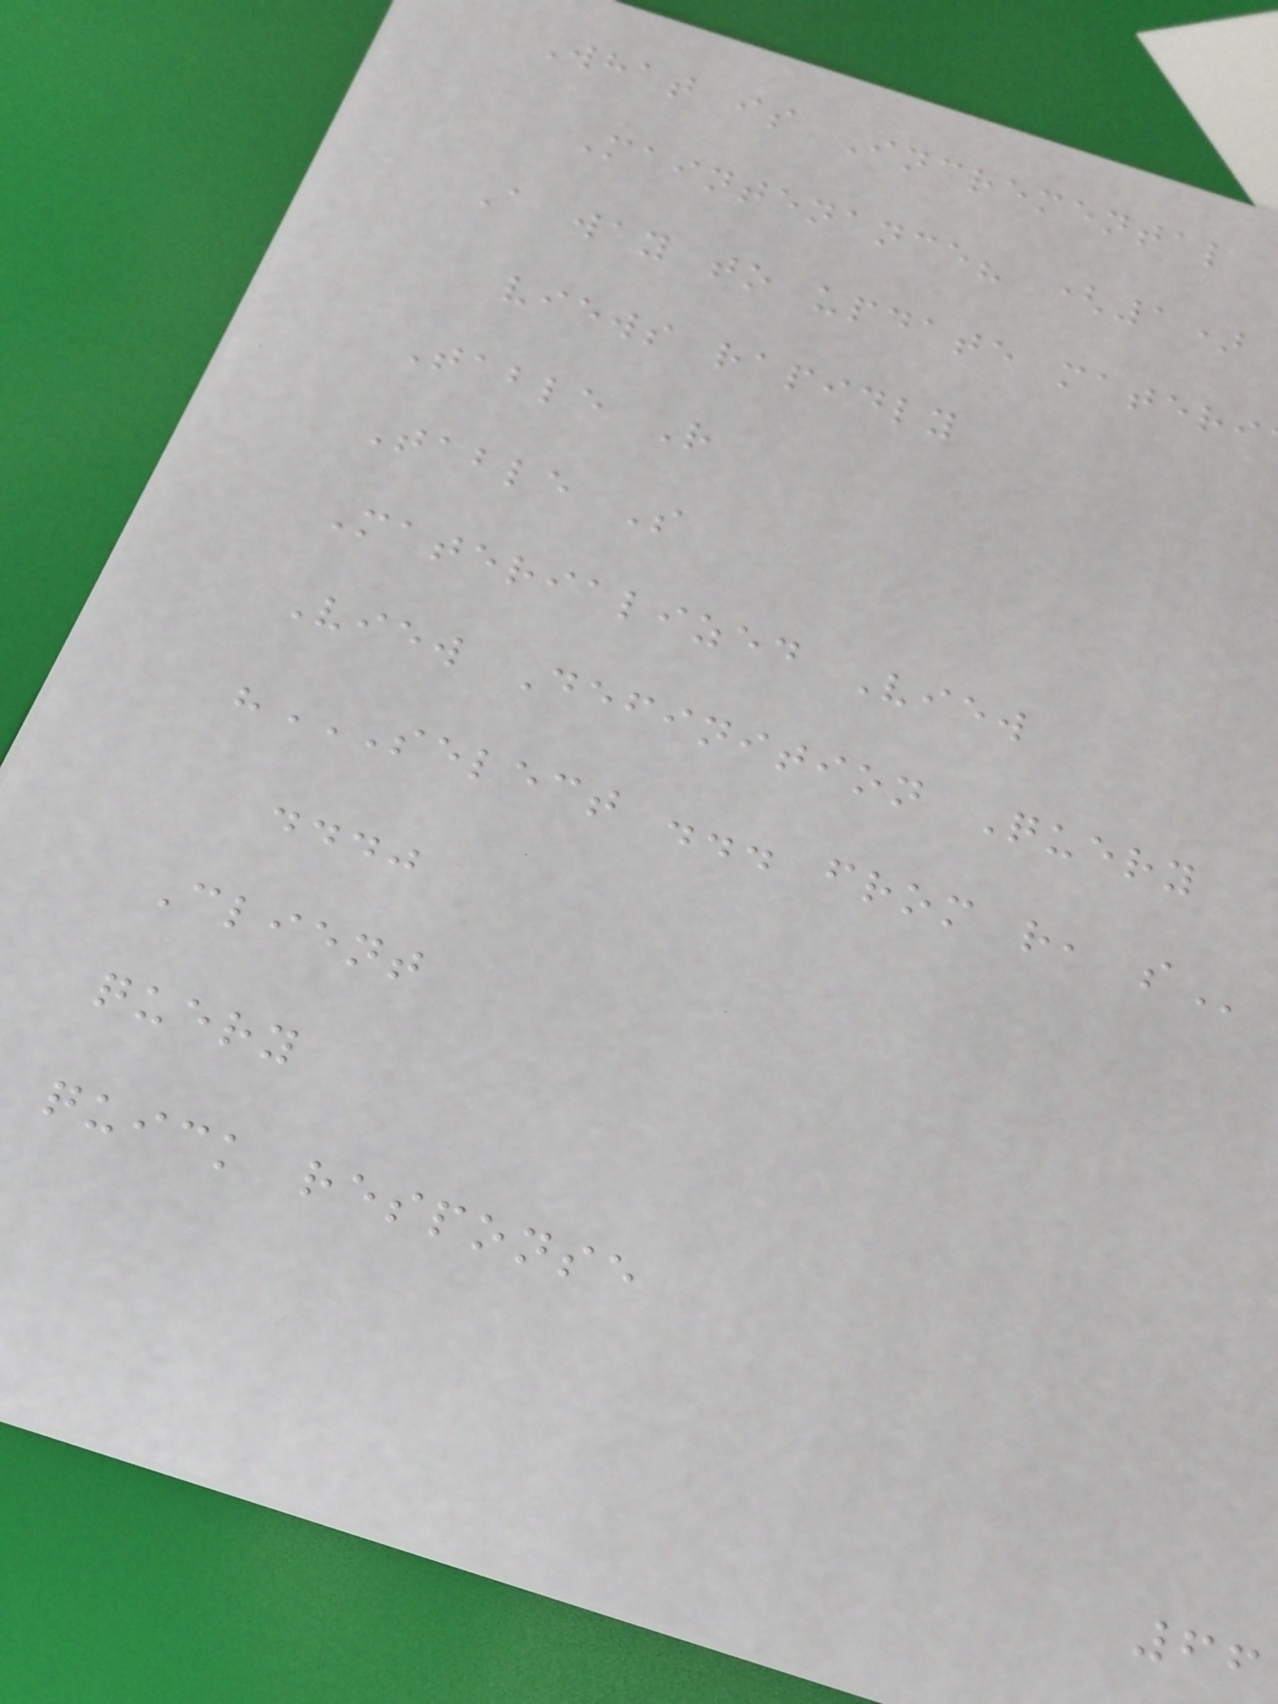What is Incremental
Maintenance? (1)
A way to update materi
views rapidly
Table R
Table S
Materialized View
View Definition Query
"SELECT ... FROM R, S
..."
Client
query
quick response
66
